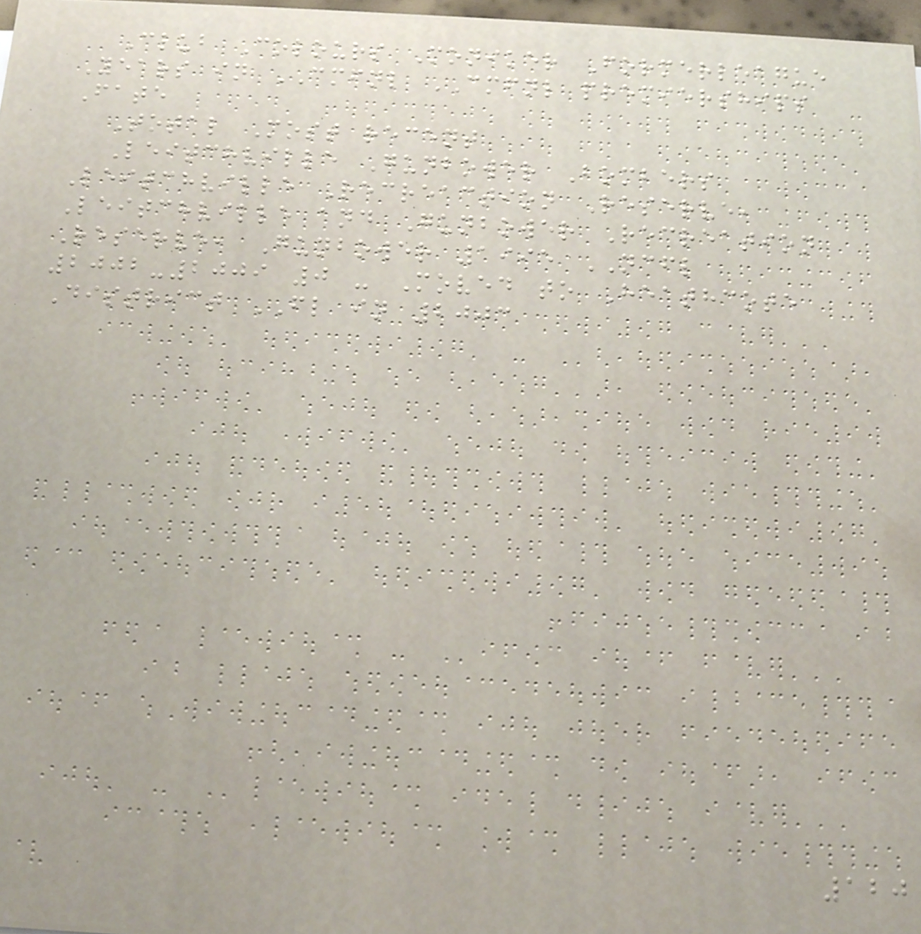Club Colours Moniker Formerleague
Years in CMFNL CMFNL premierships
Fate
Total Most recent
Leitchville Gunbower Bombers
Leitchville Recreaction Reserve,
Leitchville and Gunbower Recreation
Reserve, Gunbower 1995 NCFL
2002-2009 0 - Moved to Heathcote
District FL in 2003
120
